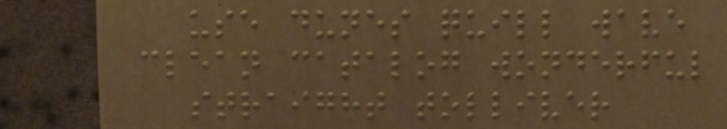use dunes quill wave
clean catalog wonderful
straight tolliver
